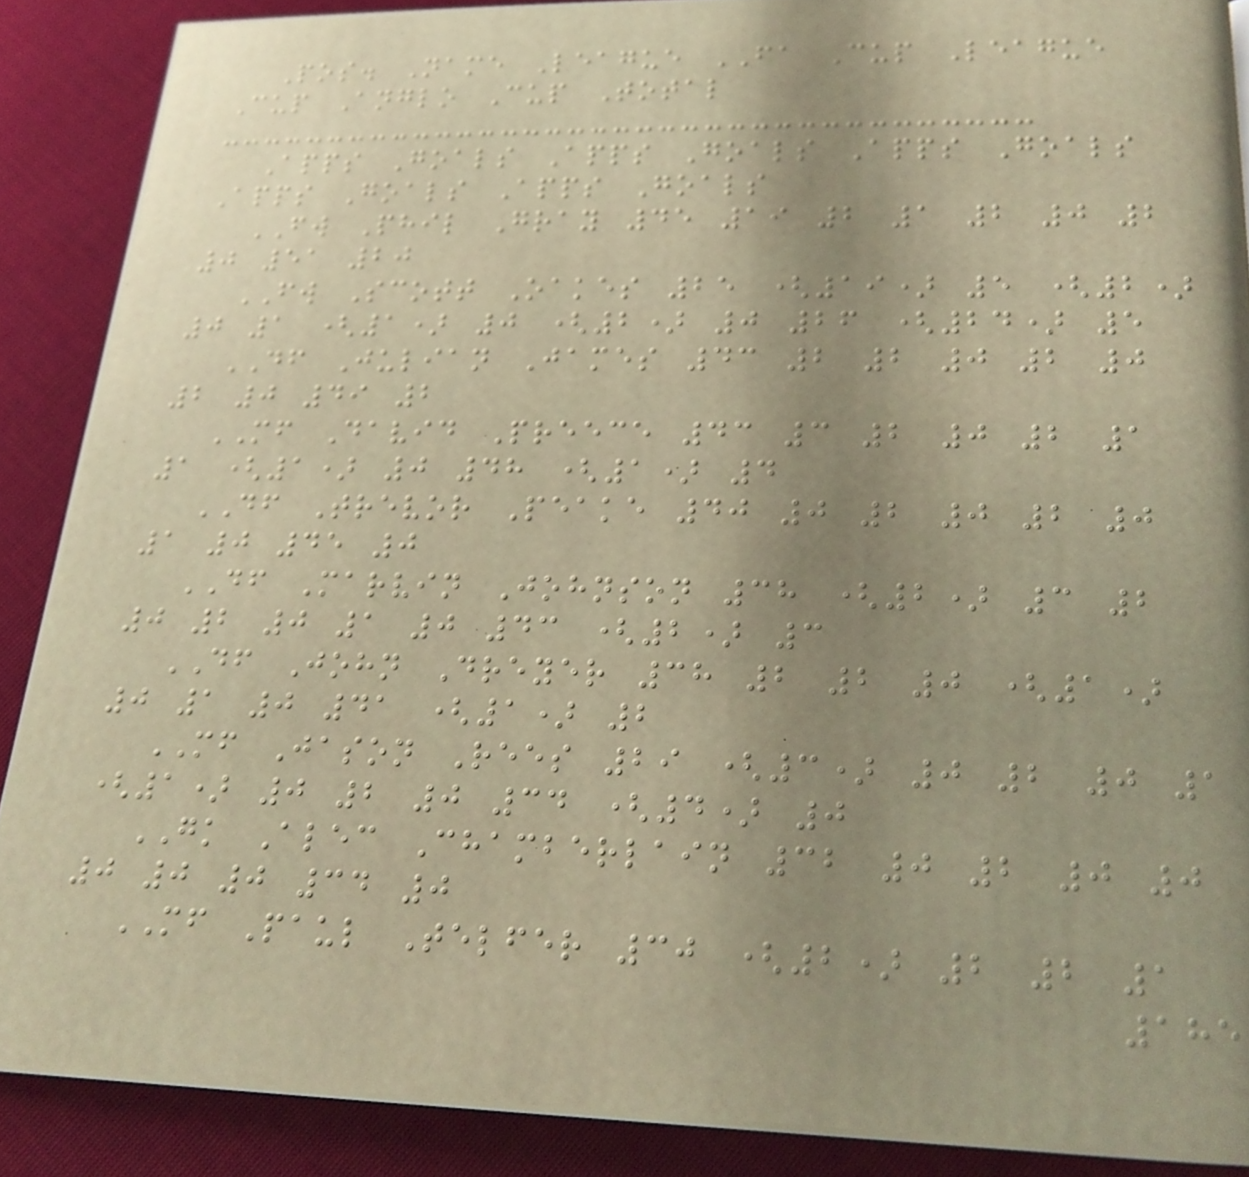Pos. Name League FA Cup League
Cup Anglo Cup Total
Apps Goals Apps Goals Apps Goals
Apps Goals Apps Goals
FW Phil Gray 45 19 2 1 2 0 2
0 51 20
FW Scott Oakes 25 (19) 5 (2)
0 1 (1) 0 (2) 0 26 (24) 5
DF Julian James 43 2 2 0 2 0
2 0 49 2
MF David Preece 43 3 2 0 2 1
1 (1) 0 48 (1) 4
DF Trevor Peake 40 0 2 0 2 0
1 0 45 0
DF Marvin Johnson 38 (2) 3 2
0 2 0 1 0 43 (2) 3
DF John Dreyer 38 2 2 0 (1)
0 1 0 41 (1) 2
MF Jason Rees 29 (3) 0 2 0 1
(1) 0 2 0 34 (4) 0
GK Alec Chamberlain 32 0 2 0 0
0 0 0 34 0
MF Paul Telfer 30 (2) 2 2 1
185
